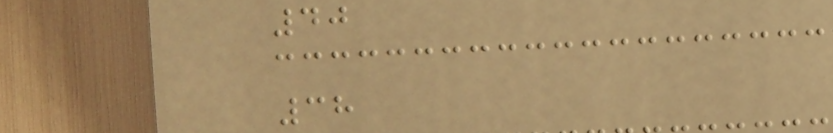40
38
